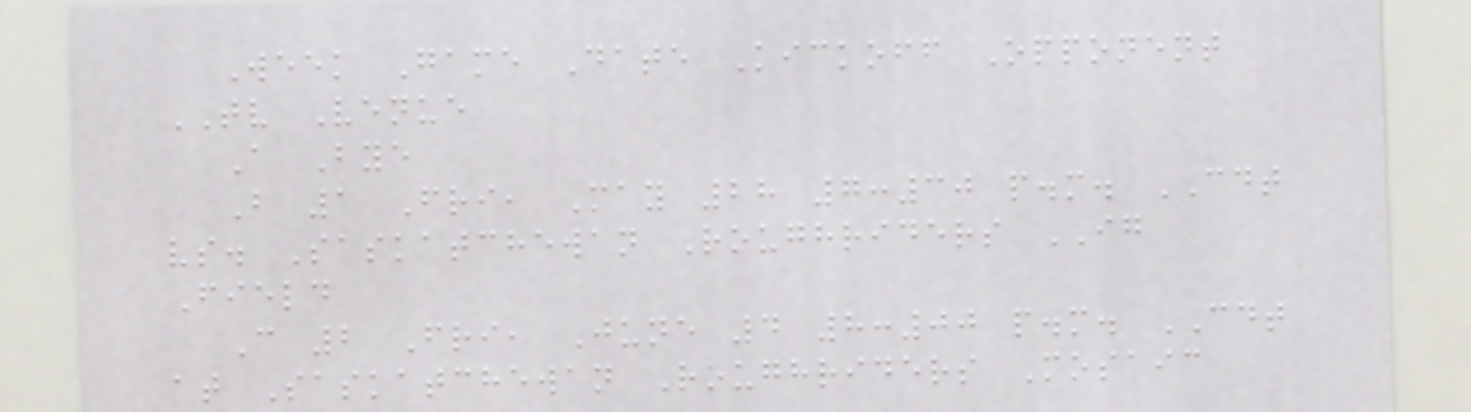Week Game Date Kickoff Opponent
TV Venue
A Bye
B 1 Fri, May 28 7:30 p.m. CDT
vs. Saskatchewan Roughriders IG
Field
C 2 Fri, June 4 8:00 p.m. CDT
at Saskatchewan Roughriders Mosaic
